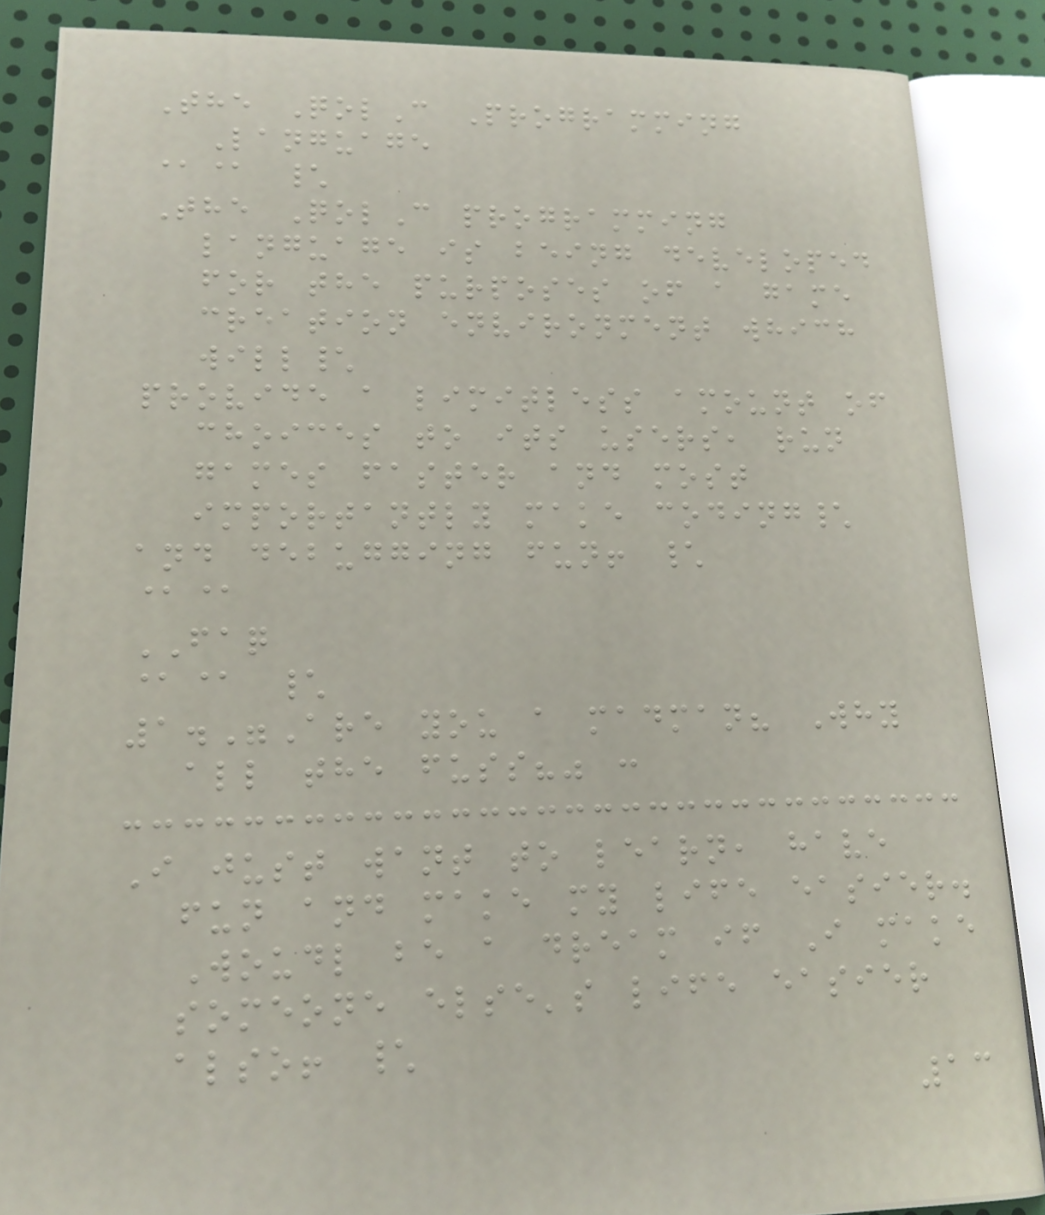The QolC Programming
Language
@@ \
The QolC programming
language is being developed
for the purposes of a game
creation environment which
will\
provide a limitless amount of
choices to its users, run
games faster and most
importantly make coding\
and debugging fun! \
@@
FAQ
@@ \
1."Are you a madman? Why
all the fuss?" :
I just want to learn, have
fun and make my life easier.
Woudl be a dream if I make
someone else's life easier
also! \
13
